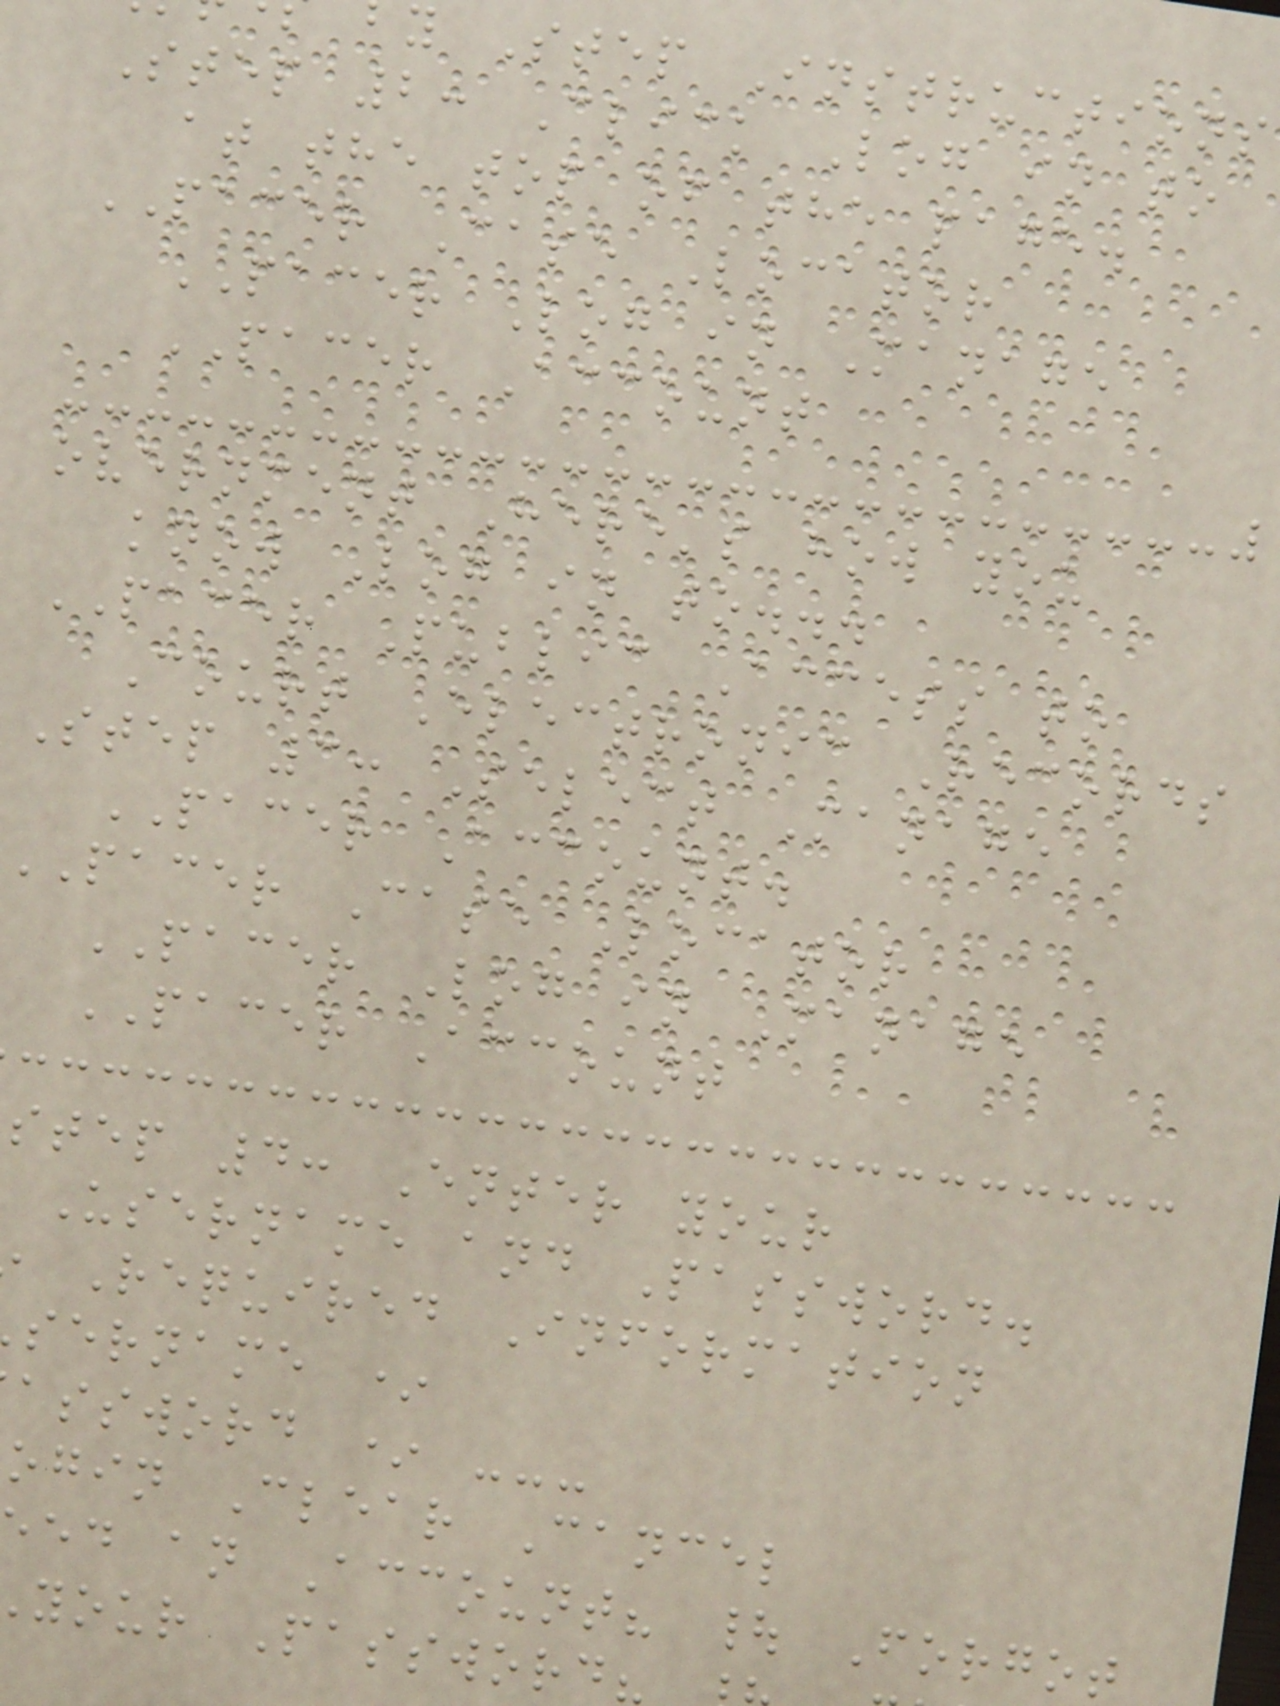y Step Instructions
Step 2: Click Log in to
at the top of the page.
PACER Case Locator
PACER Log in Manage
PACER Account
overnment Here's how you
know Log in to...
PACER Public Access to
Court Electronic Records
Step 3: Select Manage
PACER Account.
PACER Case Locator
PACER Log in Manage
PACER Account
step 4: Enter your
Username and Password.
Required Information
sername *
assword * ---
ogin Clear Cancel
ed an Account? | Forgot
your Password?
